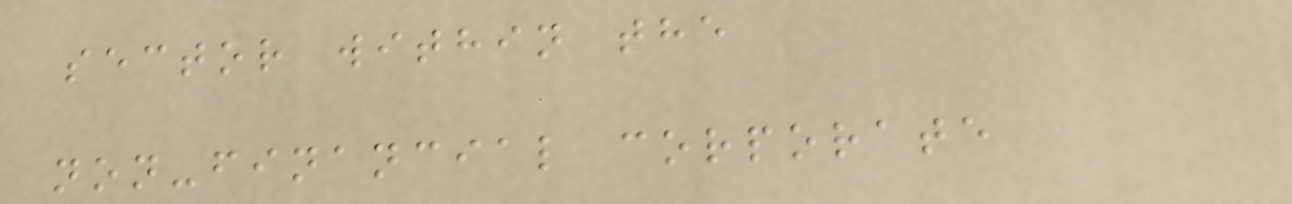sector within the
non-financial corporate
